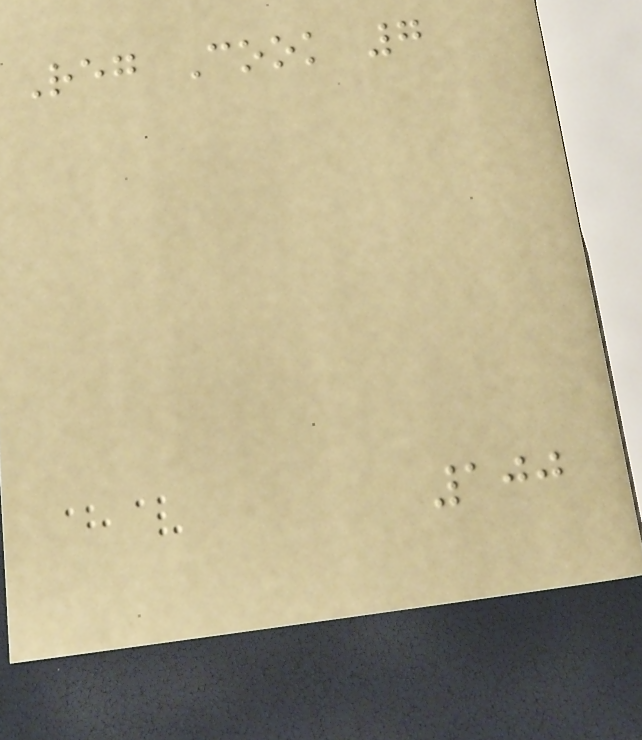Reg Cook 7
100
